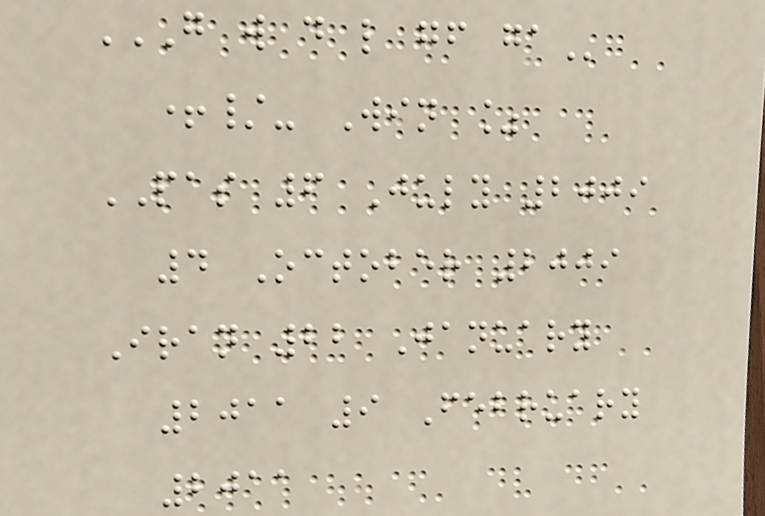G W D L GF GA
+/- Win %
PAS 6 July 2009
4 October 2009
Iran 22 January
2011 9 February
2011
